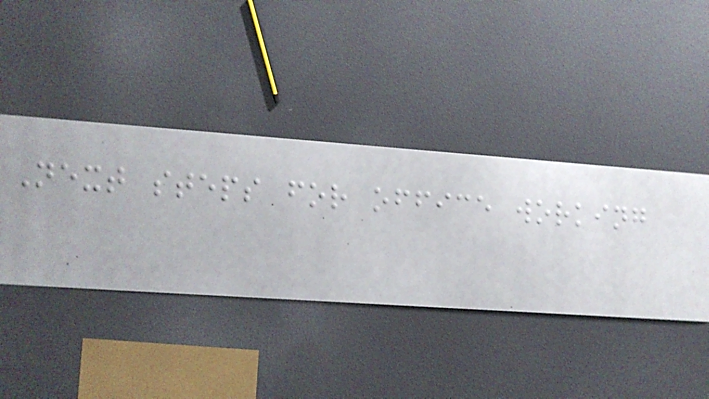Next steps for office working
